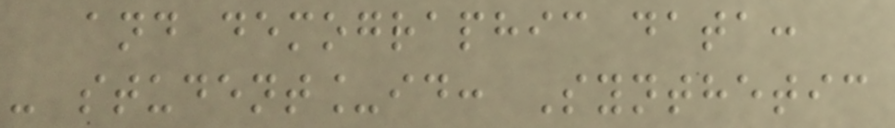and demographic data:
- student_id: Synthetic
